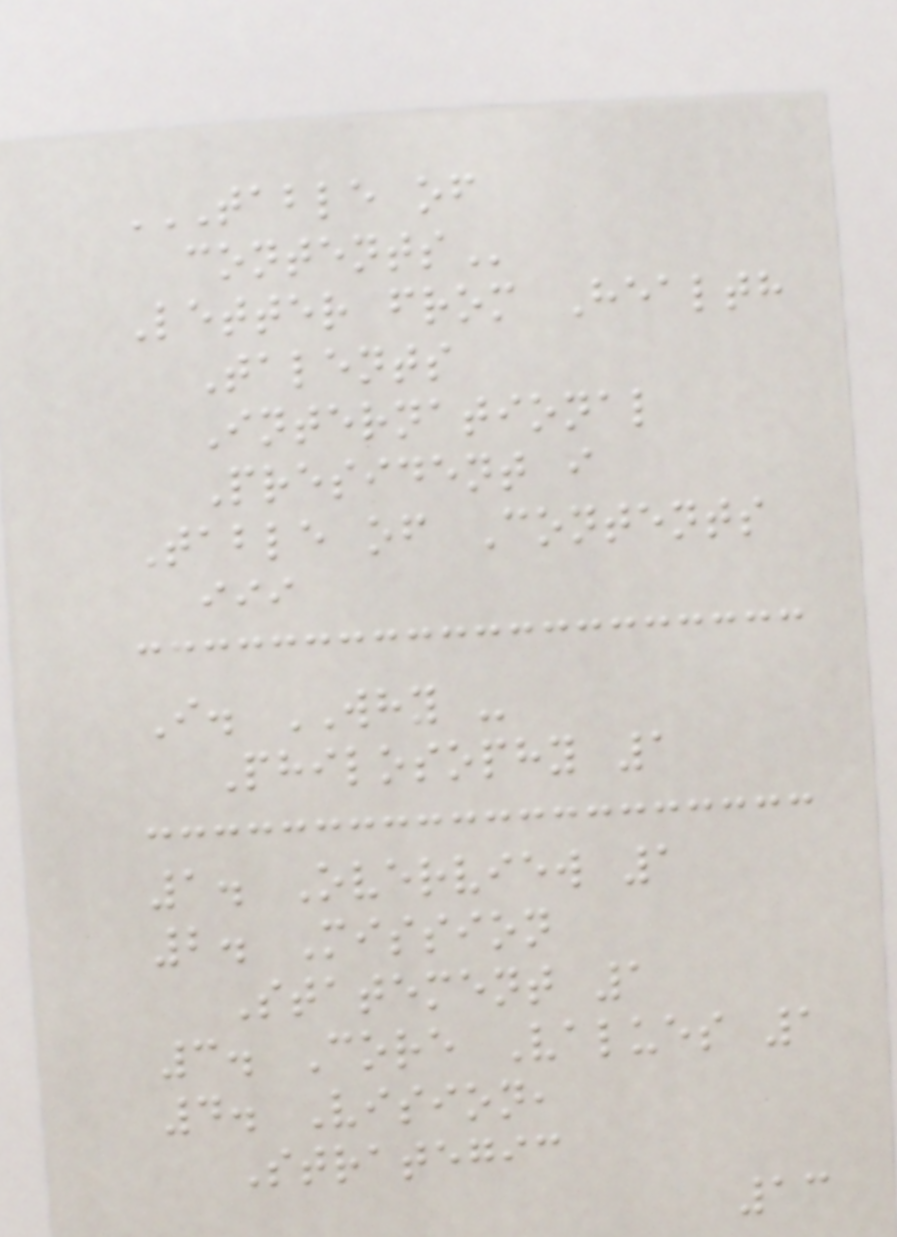TABLE OF
CONTENTS
Letter from Health
Talents
International
President i
Table of Contents
iii
I. WHY -
Philosophy 1
1. Overview 1
2. Mission
Statement 1
3. Core Values 1
4. Vision,
Strategic
13
